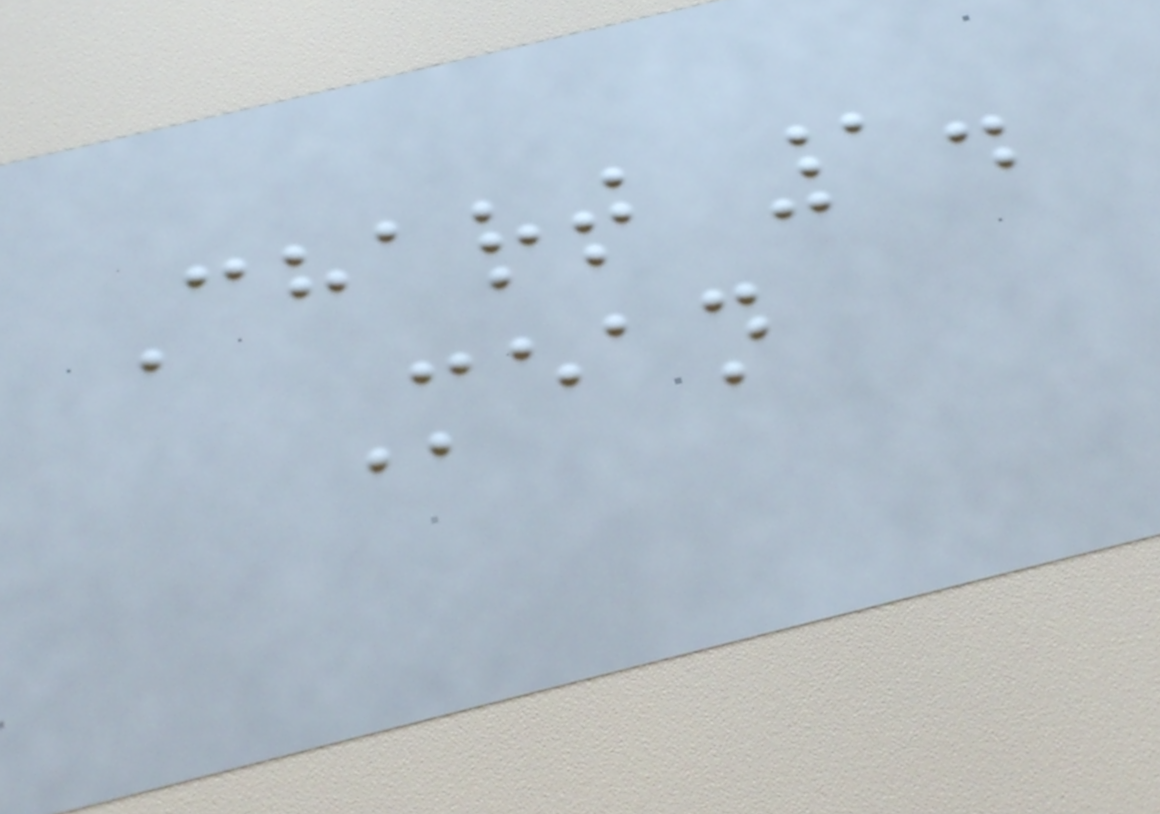Chart 1.
Mean
